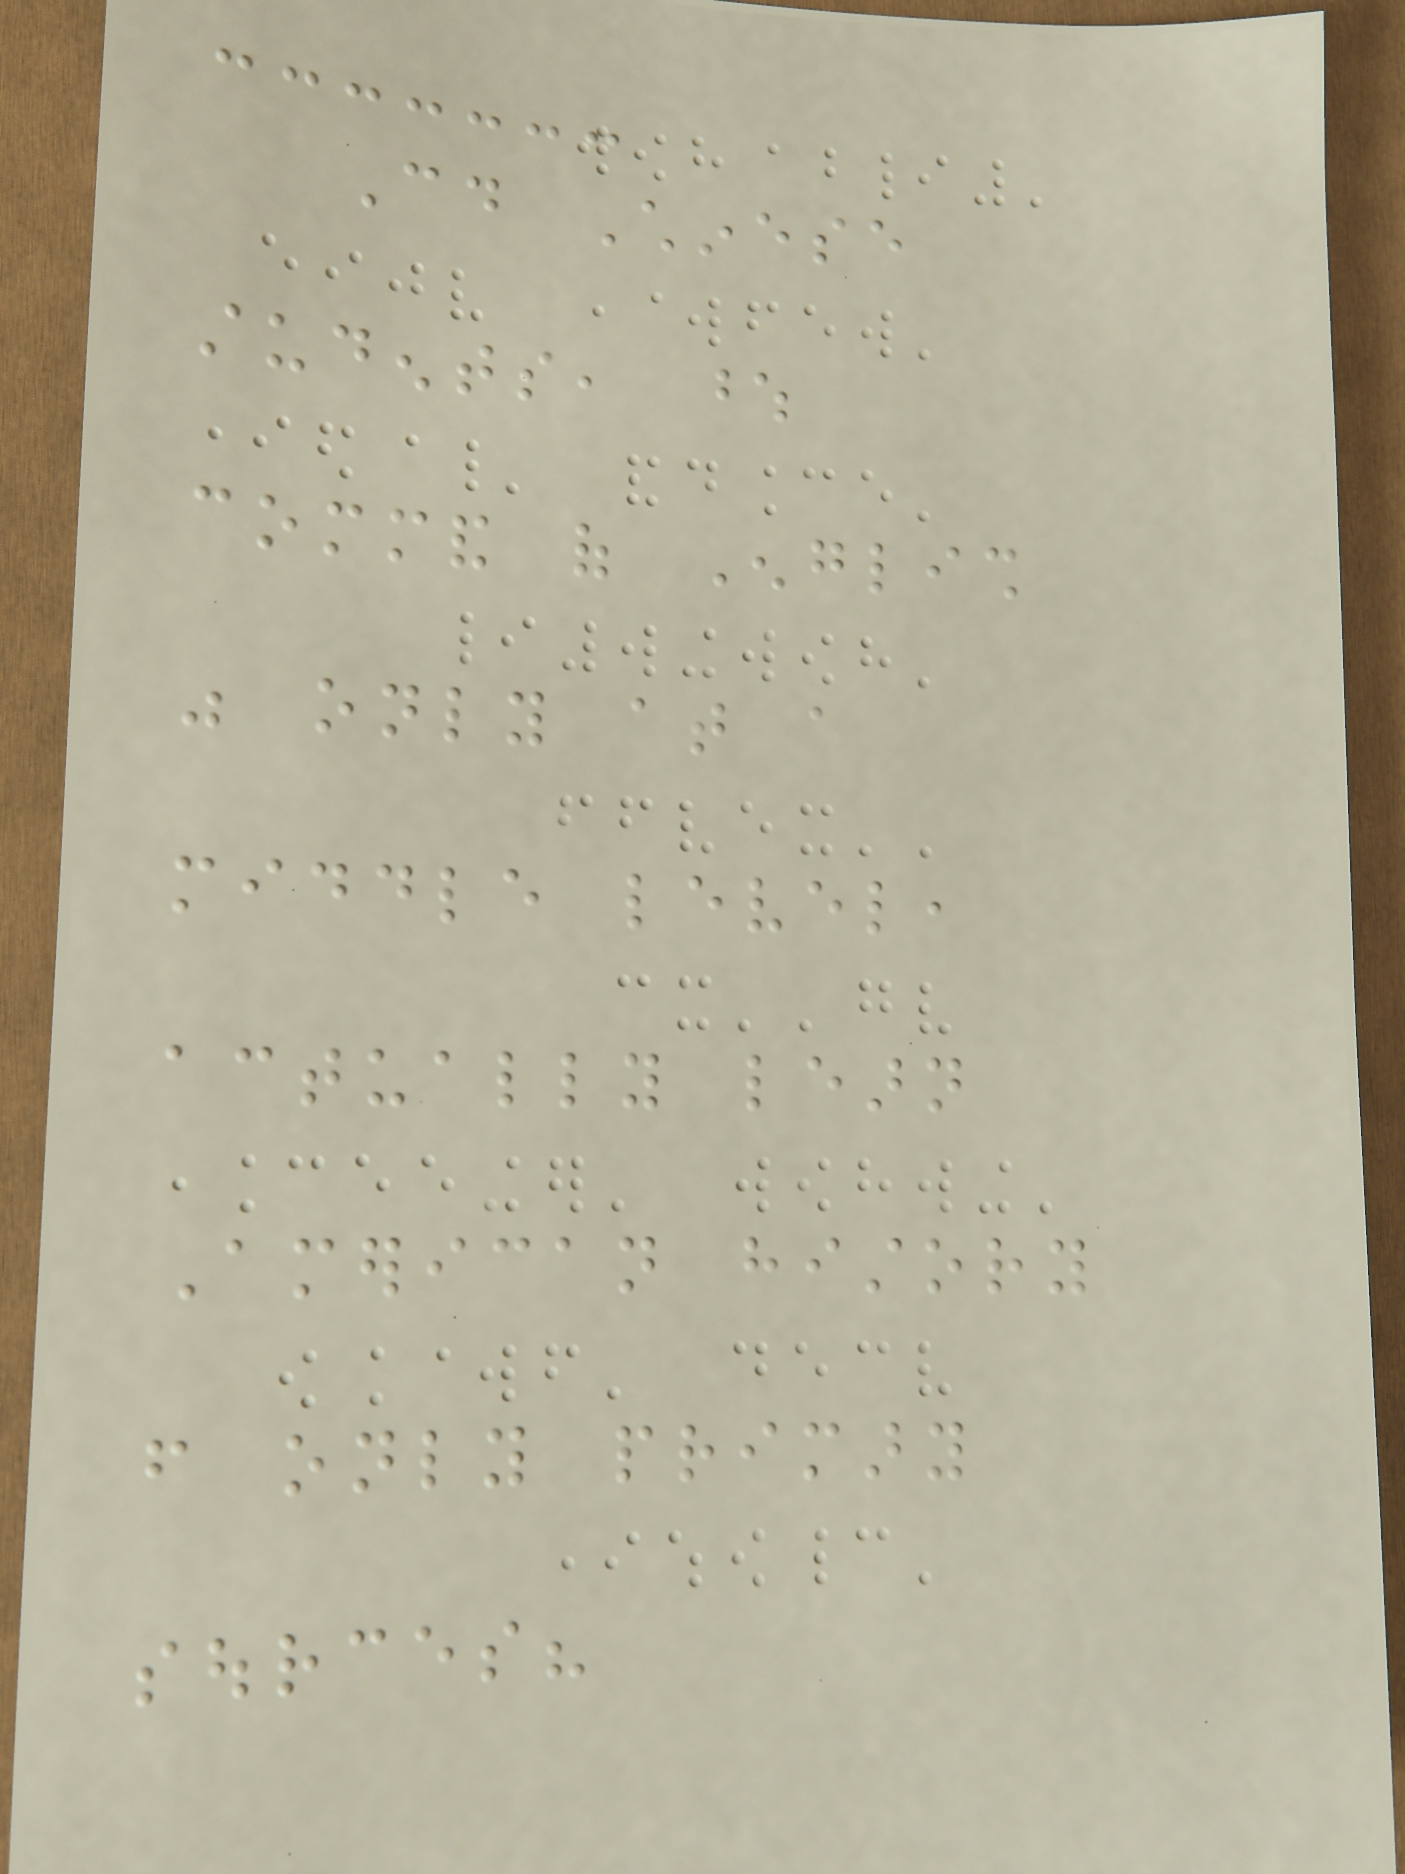Could Chinese
students, whose
command of English
was only at a
middle level,
actually learn
American history
from only primary
sources?
